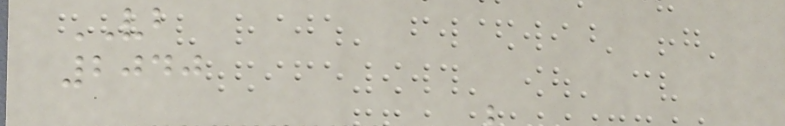VB
2040
